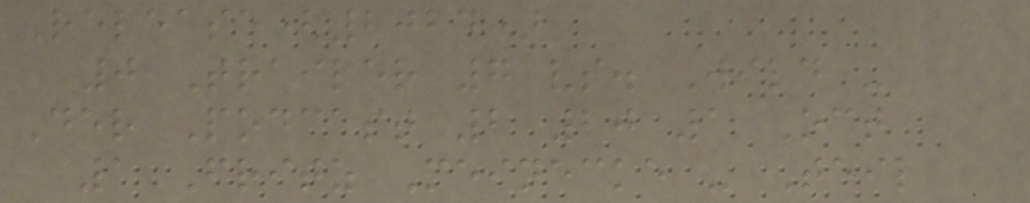Release(2024)
0 Trailer 7 vs. Wild -
Der Podcast 2 20 1 Oct
1 Fritz Meinecke - Teil
